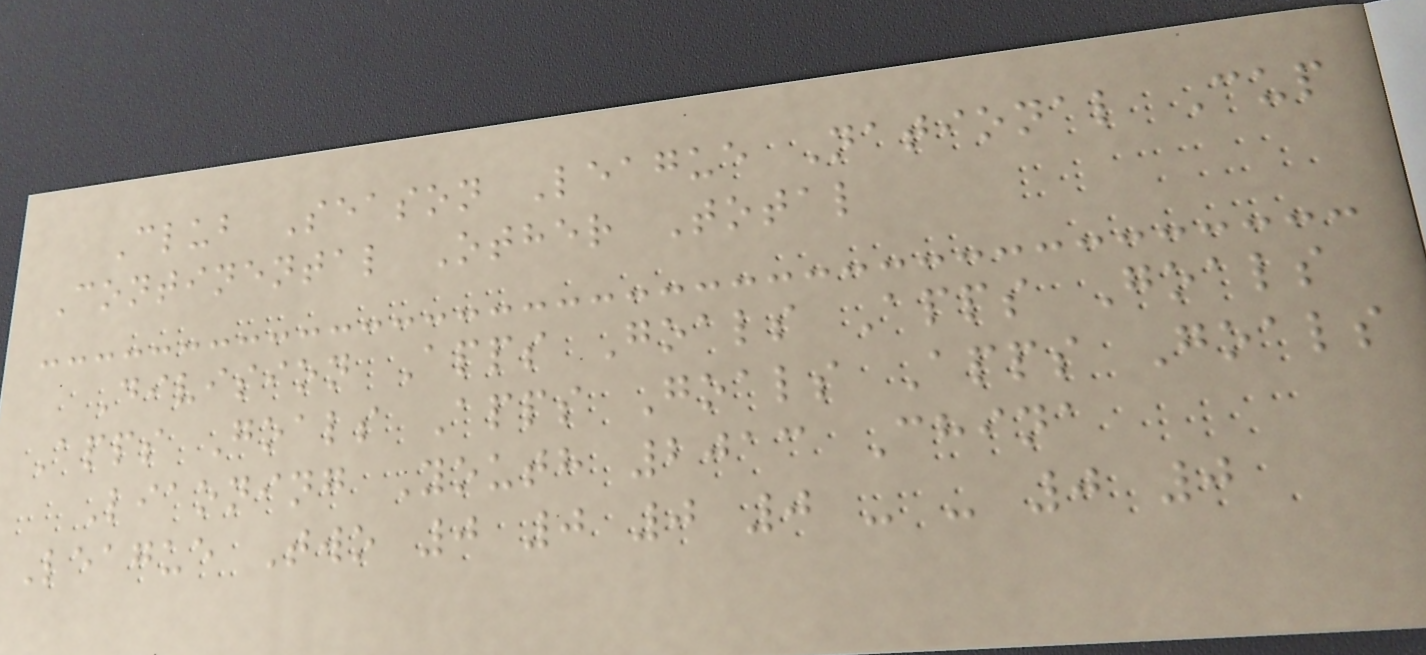Club Season League National Cup
Continental Other Total
Division Apps Goals Apps Goals
Apps Goals Apps Goals Apps Goals
Liaoning Youth 2013 China
League Two 0 0 0 0 - - 0 0
